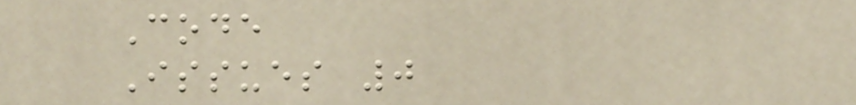Code
Issues 0
